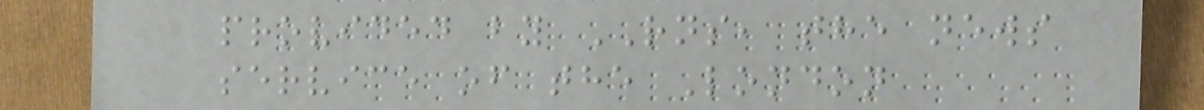provided by RNS, the news
service of the London
